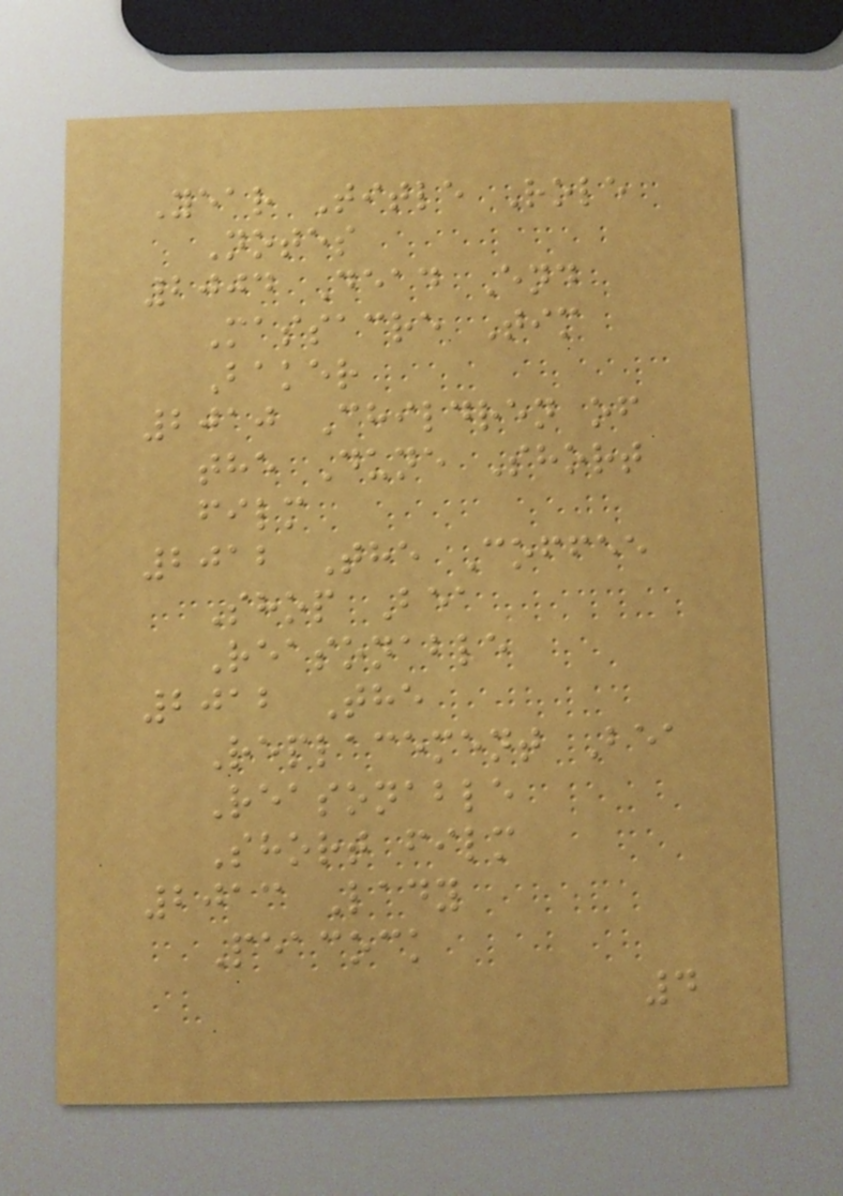Year Title Role
Notes
2004 Dead End
Massacre Tim
Baker
2010 Children of
the Dune Short
film
2012 The Coffee
Shop Bea
Reasonable
2012 The
Replacement Bea
Reasonable
Short film
2013 Lady
Peacock
4
